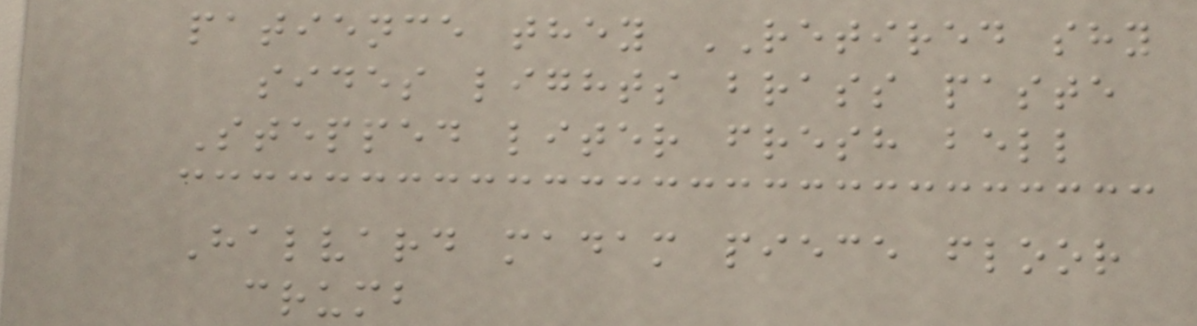patience they RETIRED shy
sides lights brass paste
Stepped liter fresh bell
Halvard madam piece floor
crumb
